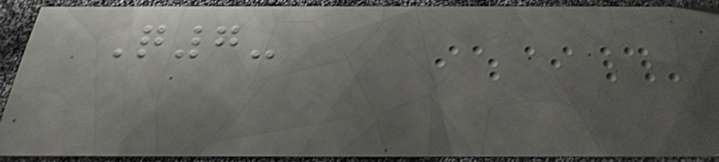Q7-
